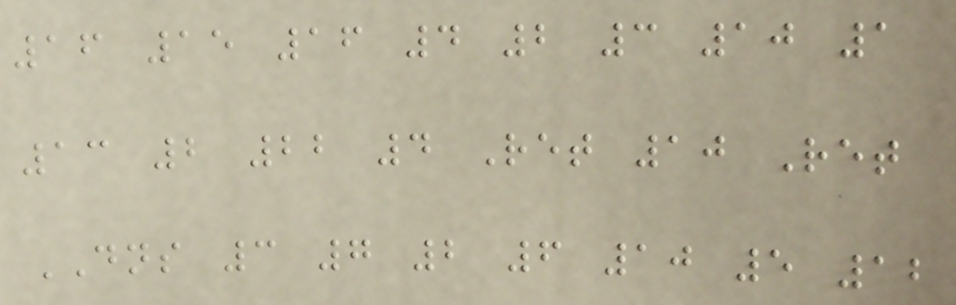16 15 16 4 2 3 10 1
13 2 22 4 Ret 10 Ret
DNS 3 7 2 6 10 5 12
